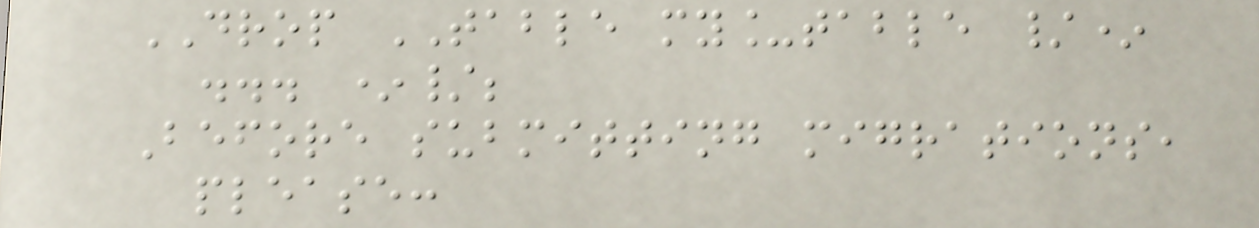DROP TABLE my_table /*
... */;
Before submitting migrations,
please:
